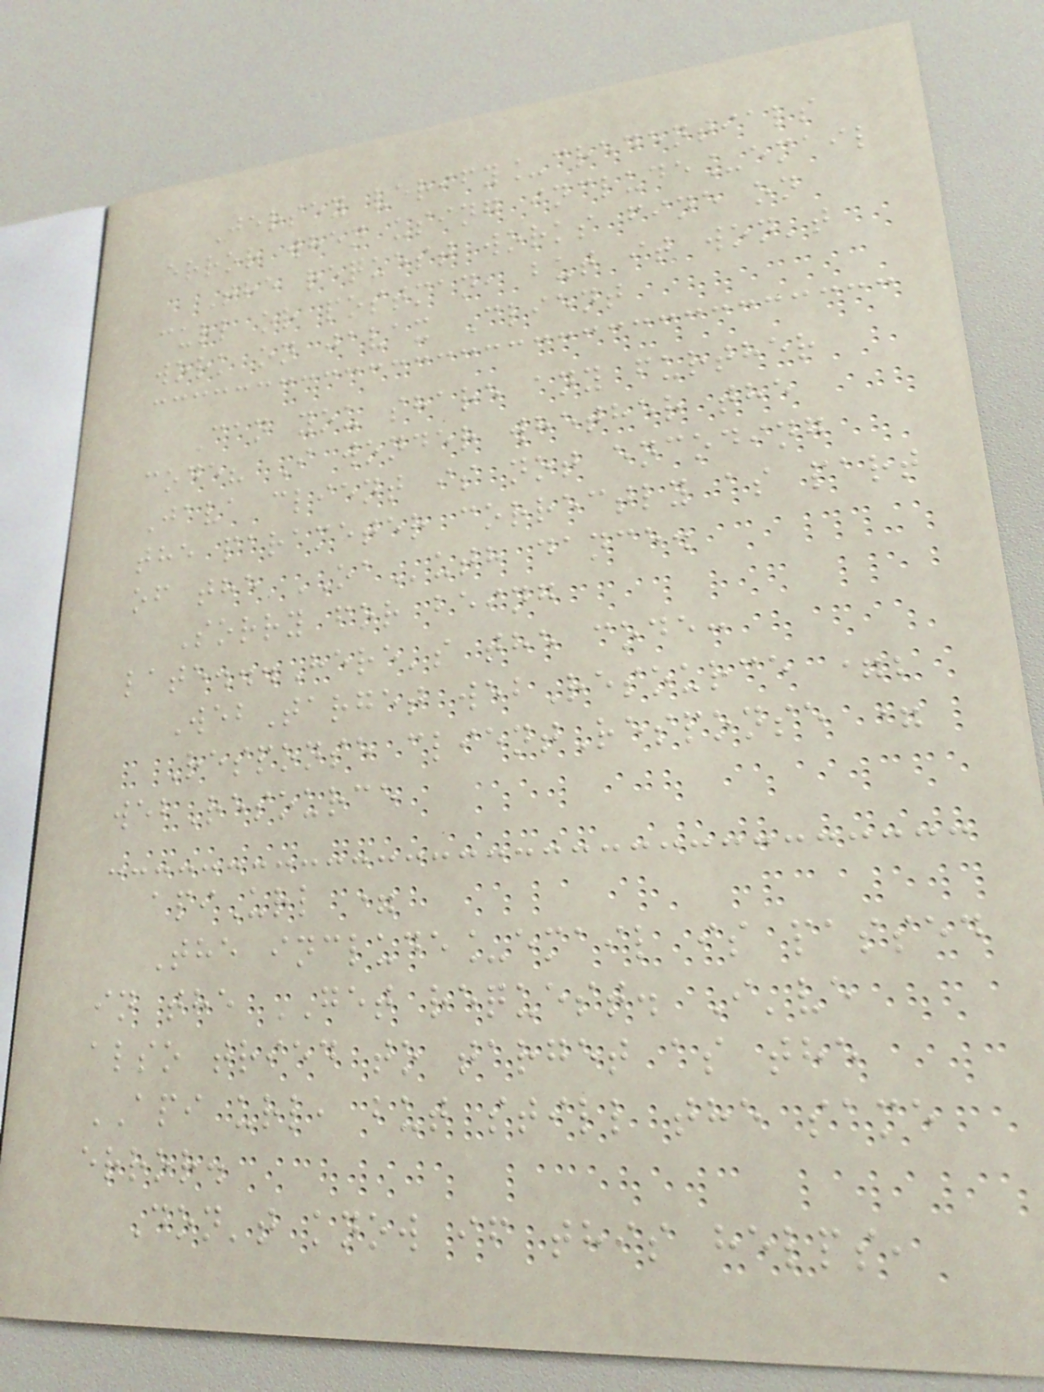Jersey verify_credentials
error when using include_email
The request works fine on
curl or postman, but it won't
work on javax Client
Can you share any further
code? I wonder whether the
Java client is not encoding
the parameter correctly as part
of the OAuth dance.
Sorry for being
late...Here's the code:
WebTarget webResource =;
Response clientResponse =
webResource
apiUrl =
The include_email is passed
in the GET request. I've
also tried to target as the
API url, but still the same
error.
Don't know if this helps,
